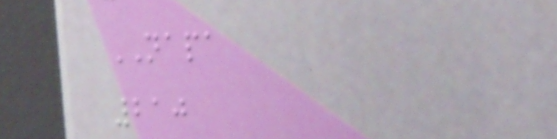NAPA
210
